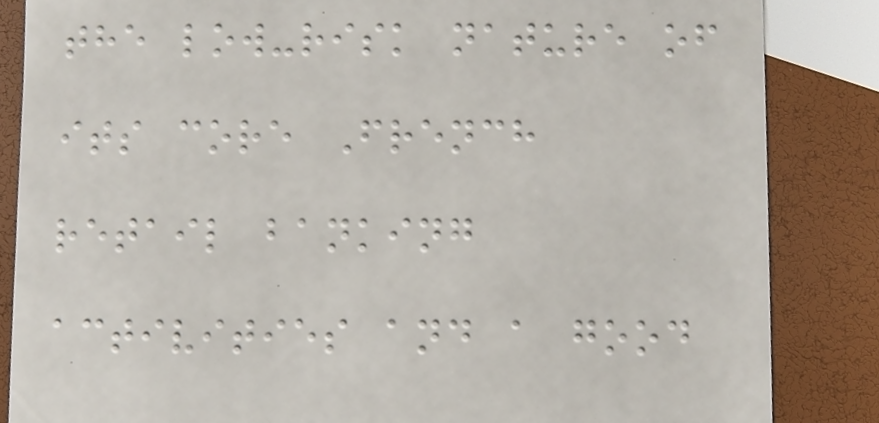the low-risk nature of
its core French
retail banking
activities and a good
